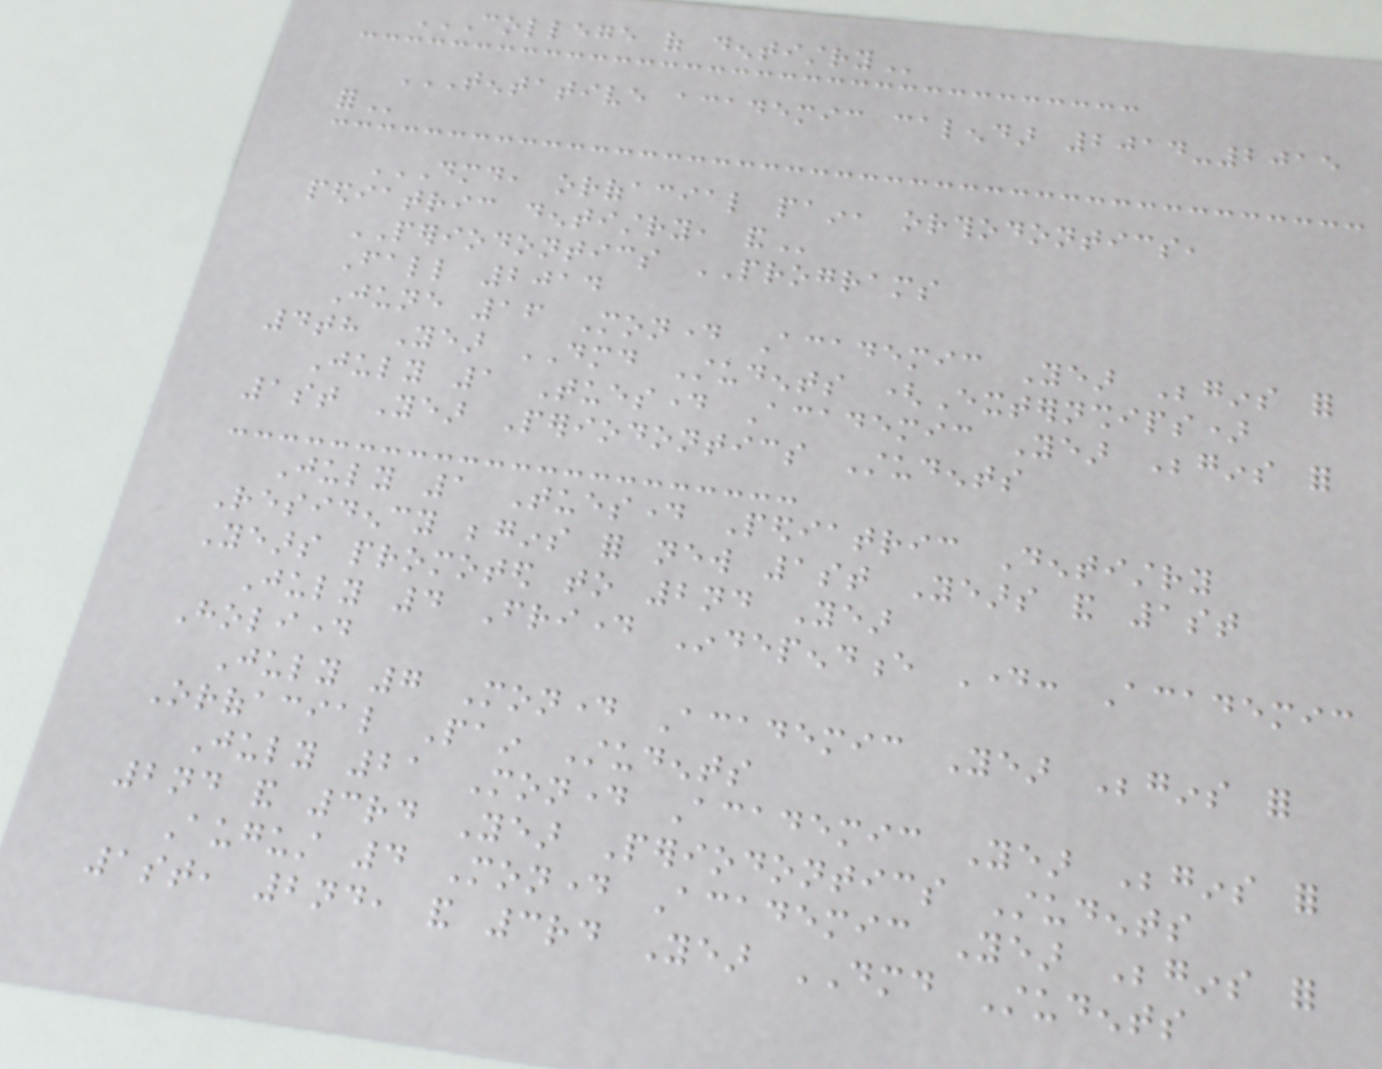COLLEGE OF DENTISTRY
TENTATIVE ACADEMIC CALENDAR 2014-2015
FOR
DMD, OROFACIAL PAIN, ORTHODONTICS,
PEDIATRIC DENTISTRY, AND
PERIODONTICS PROGRAMS
Fall 2014
June 16 Monday Academic Year Begins for
4th Year DMD Students (Externships)
July 1 Tuesday Academic Year Begins for
1st Year Periodontics Students
July 1 Tuesday Pediatric Dentistry
Residency begins for new 1st Years and 1st
Years promoted to 2nd Year
July 4 Friday Independence Day: Academic
Holiday
July 7 Monday Academic Year Begins for
Orofacial Pain Students
July 21 Monday Academic Year Begins for
2nd and 3rd Year Periodontics Students
August 4 Monday Academic Year Begins for
1st, 2nd, and 3rd Year DMD Students
